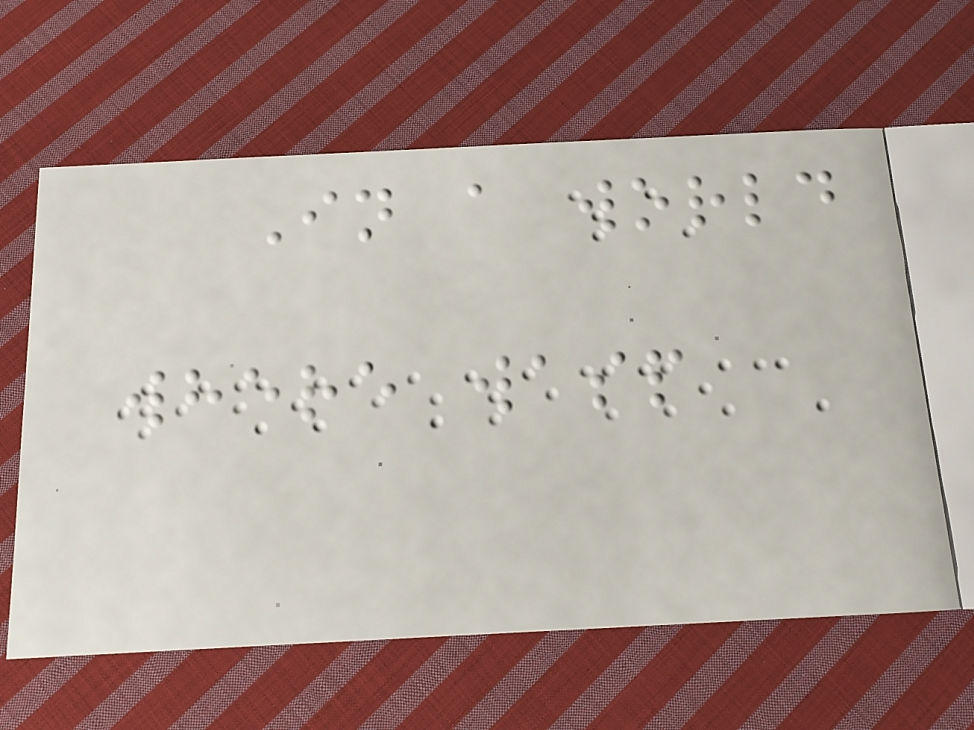In a world
where wasp
